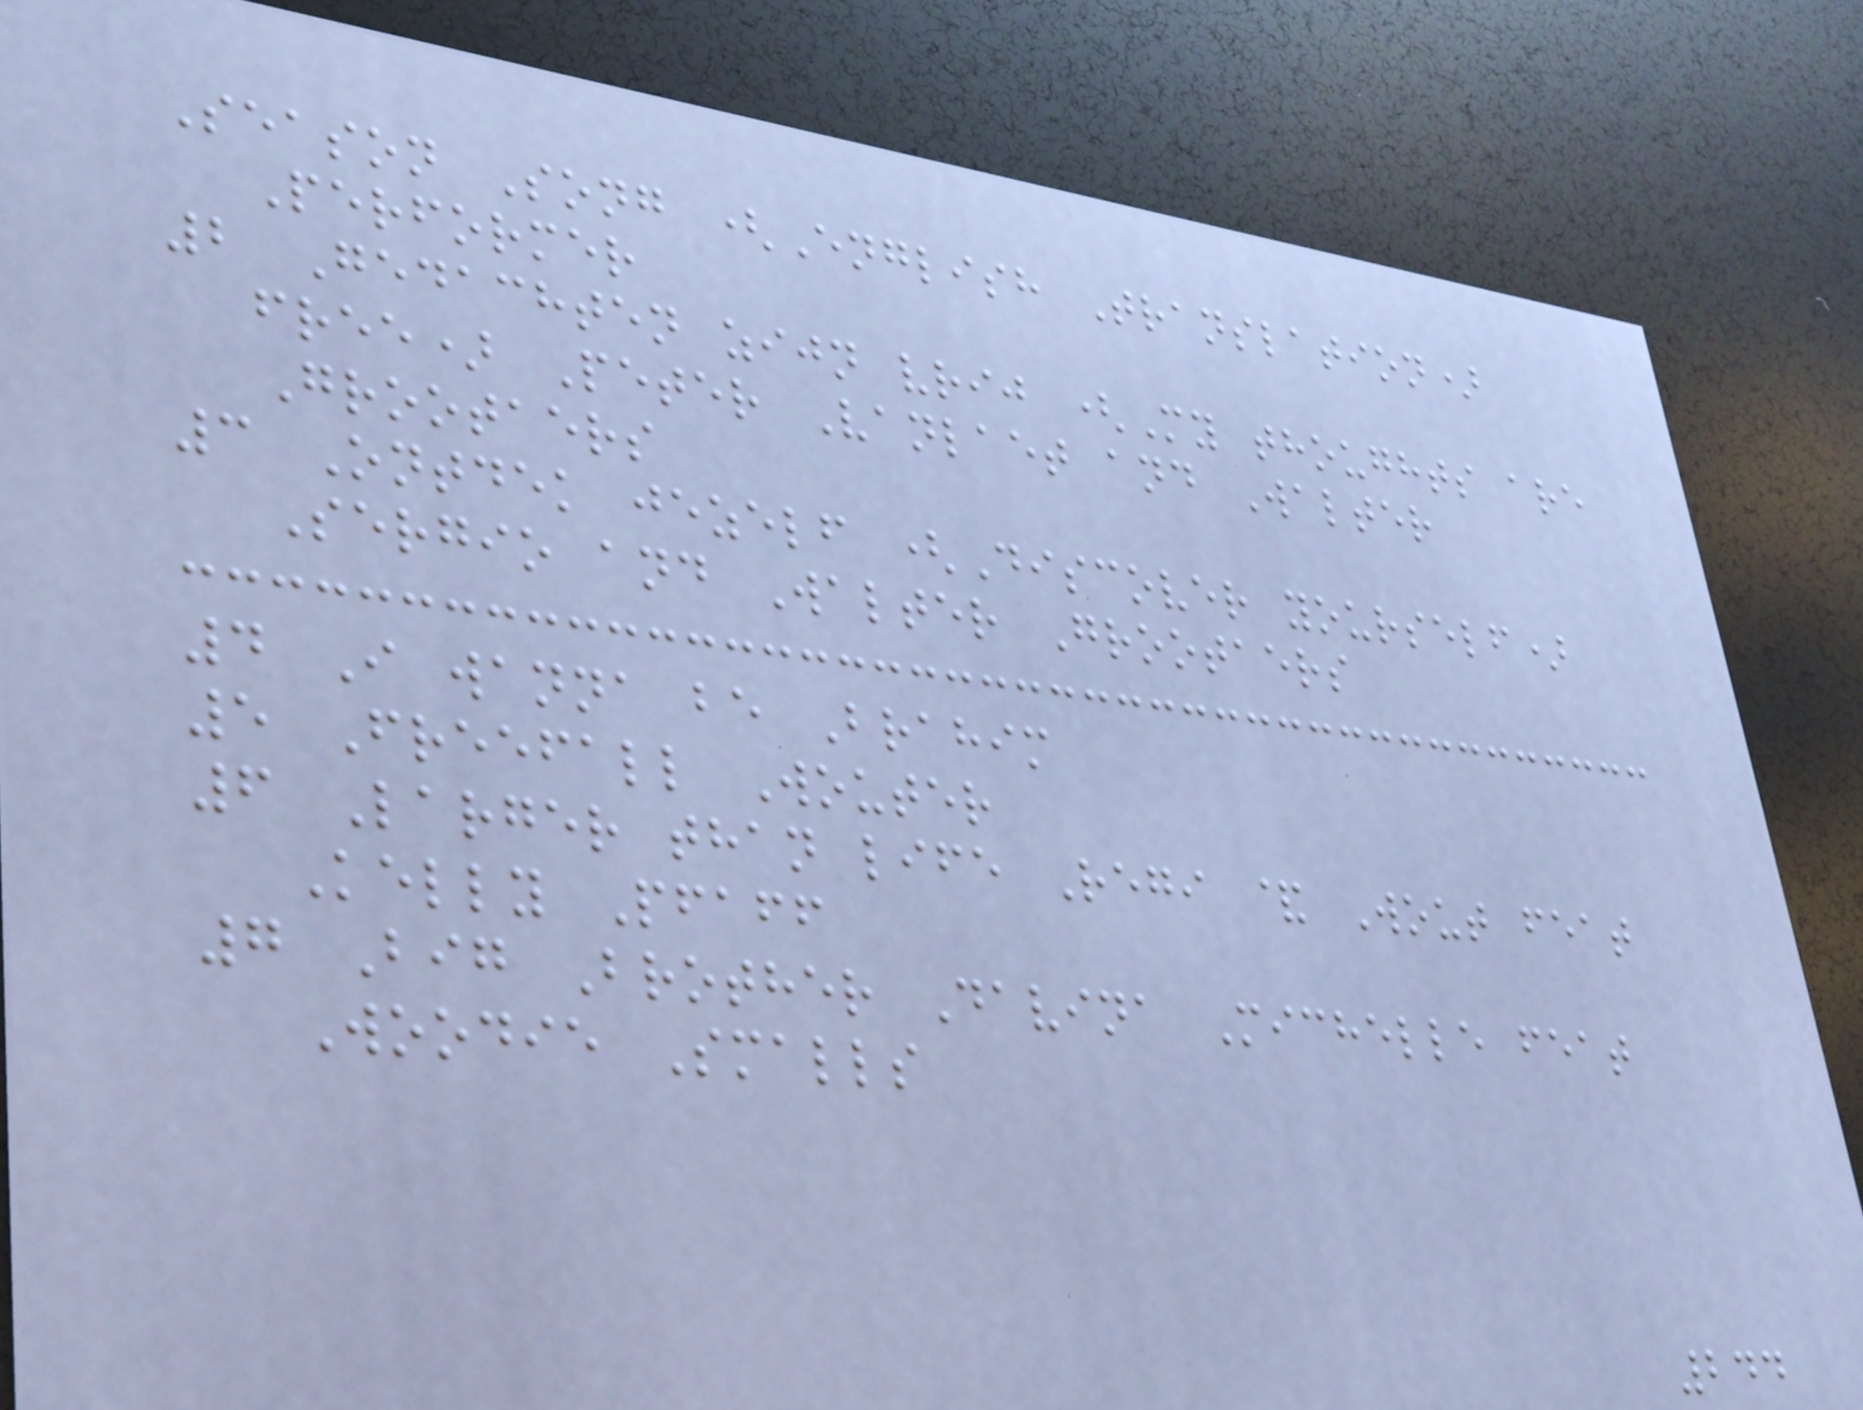Season Song (English Translation)
Performer
2 Gedachten zijn vrij (My thoughts are
free) Peter Vanlaet and Walter
Grootaers
3 Ontdek jezelf (Discover yourself)
Sergio and Walter Grootaers
4 I wanna be Brahim
5 Freefall Wouter
6 Larger than life Regi & Wout feat
Kelly Pfaff
7 Big Brother Davina Michelle feat
Woodie Smalls
244
